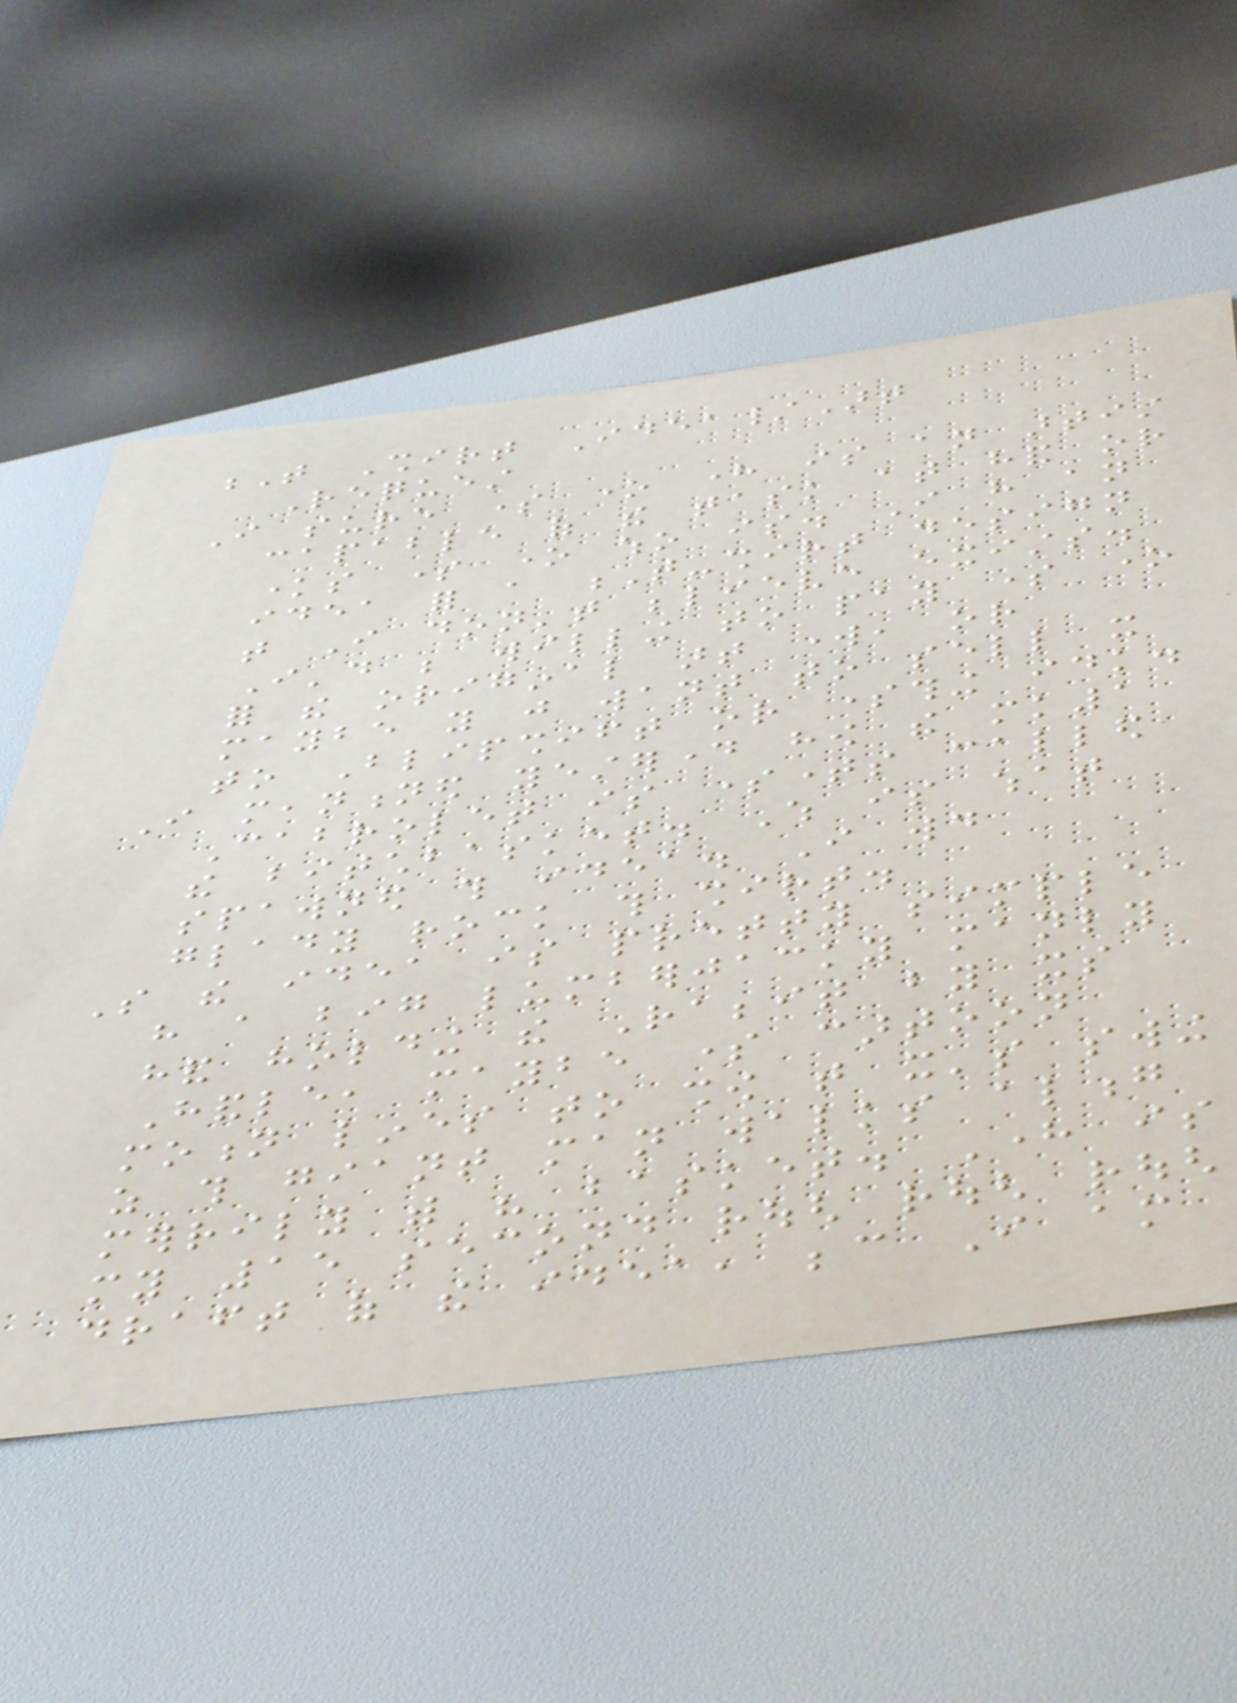T Shirt Idea/Art
Request
I sure some one here is an artist
capable of the task at hand or
knows some one who is. I have an
idea for a T-shirt design
that I don't believe exists.
I'd be willing to pay some one
for the original art work, or
maybe you just want to sell it
to Blipshift or something idk.
I meantioned yesterday how the mk1
Cabrolet is sometimes called
the bitchbasket. Which is what
spawned this idea. I would
glady rock this shirt.
So the idea is pretty simple
have a big lumberjacky manly
hand holding the Rabbit by its
Handle, maybe some cartoon
motion lines to show that it's swing
as this giant man walks along
merrily with his basket. Here is
my 15 second rough rough rough
draft of the idea, because I am
